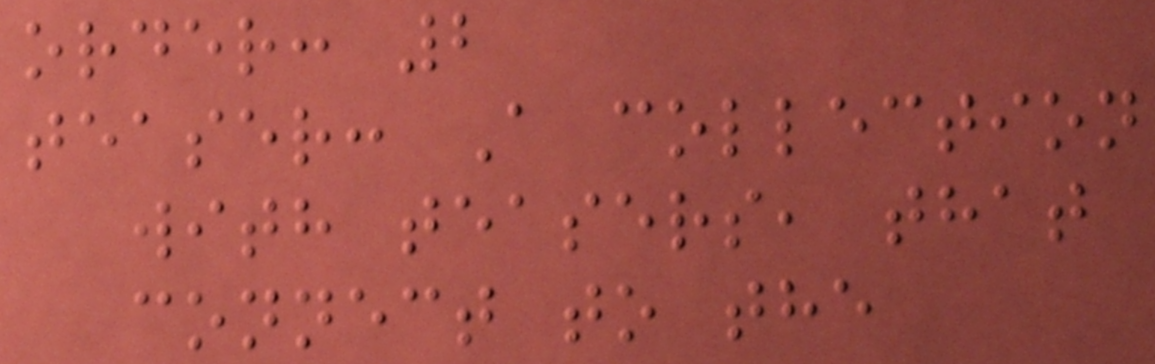order: 2
teaser: A collection
with teasers, that
connect to the
